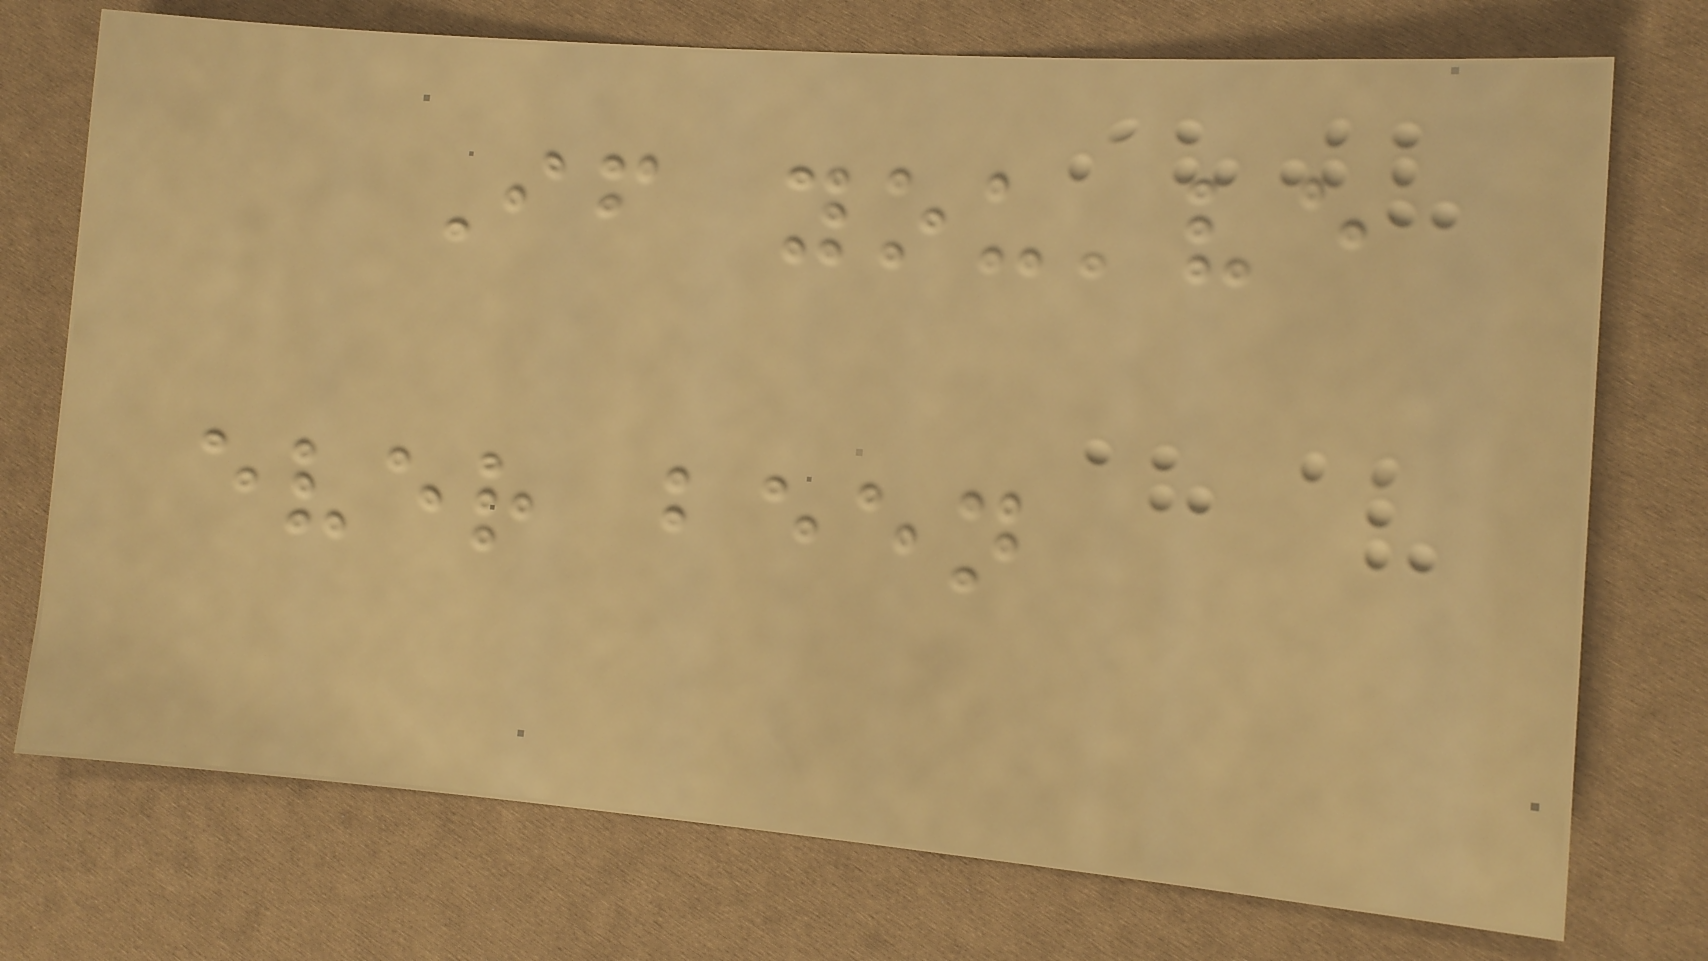If you've
ever been
